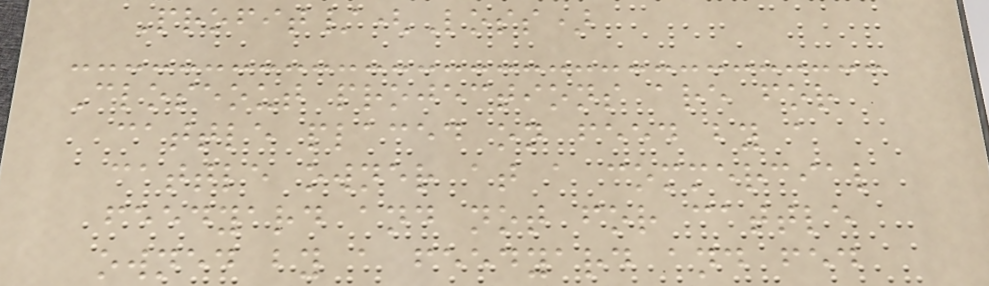Profit/(Loss)
Closeout projections are for
cattle placed on feed by a
cattle owner at a commercial
feedyard and not for cattle
owned by a feedyard and fed
